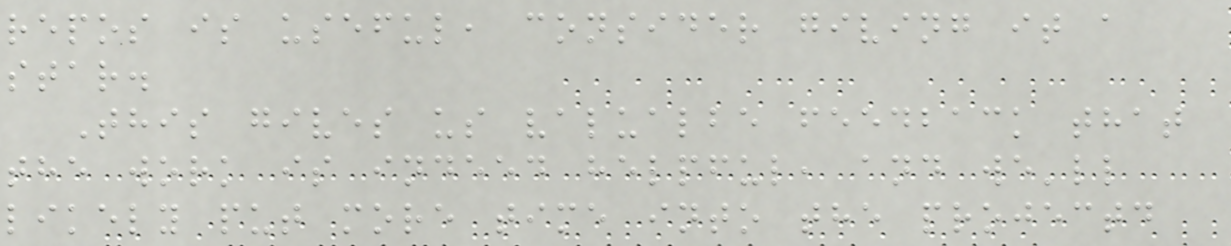repos is useful, consider giving it a
star.
This gives us valualbe feedback that
the work is indeed helpful, and we'll
likely put more time into the projectd
